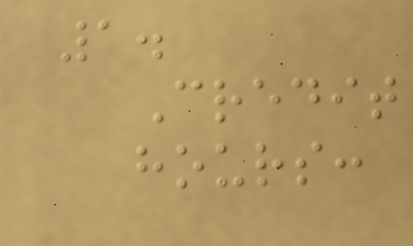1.
Credit
hours:
